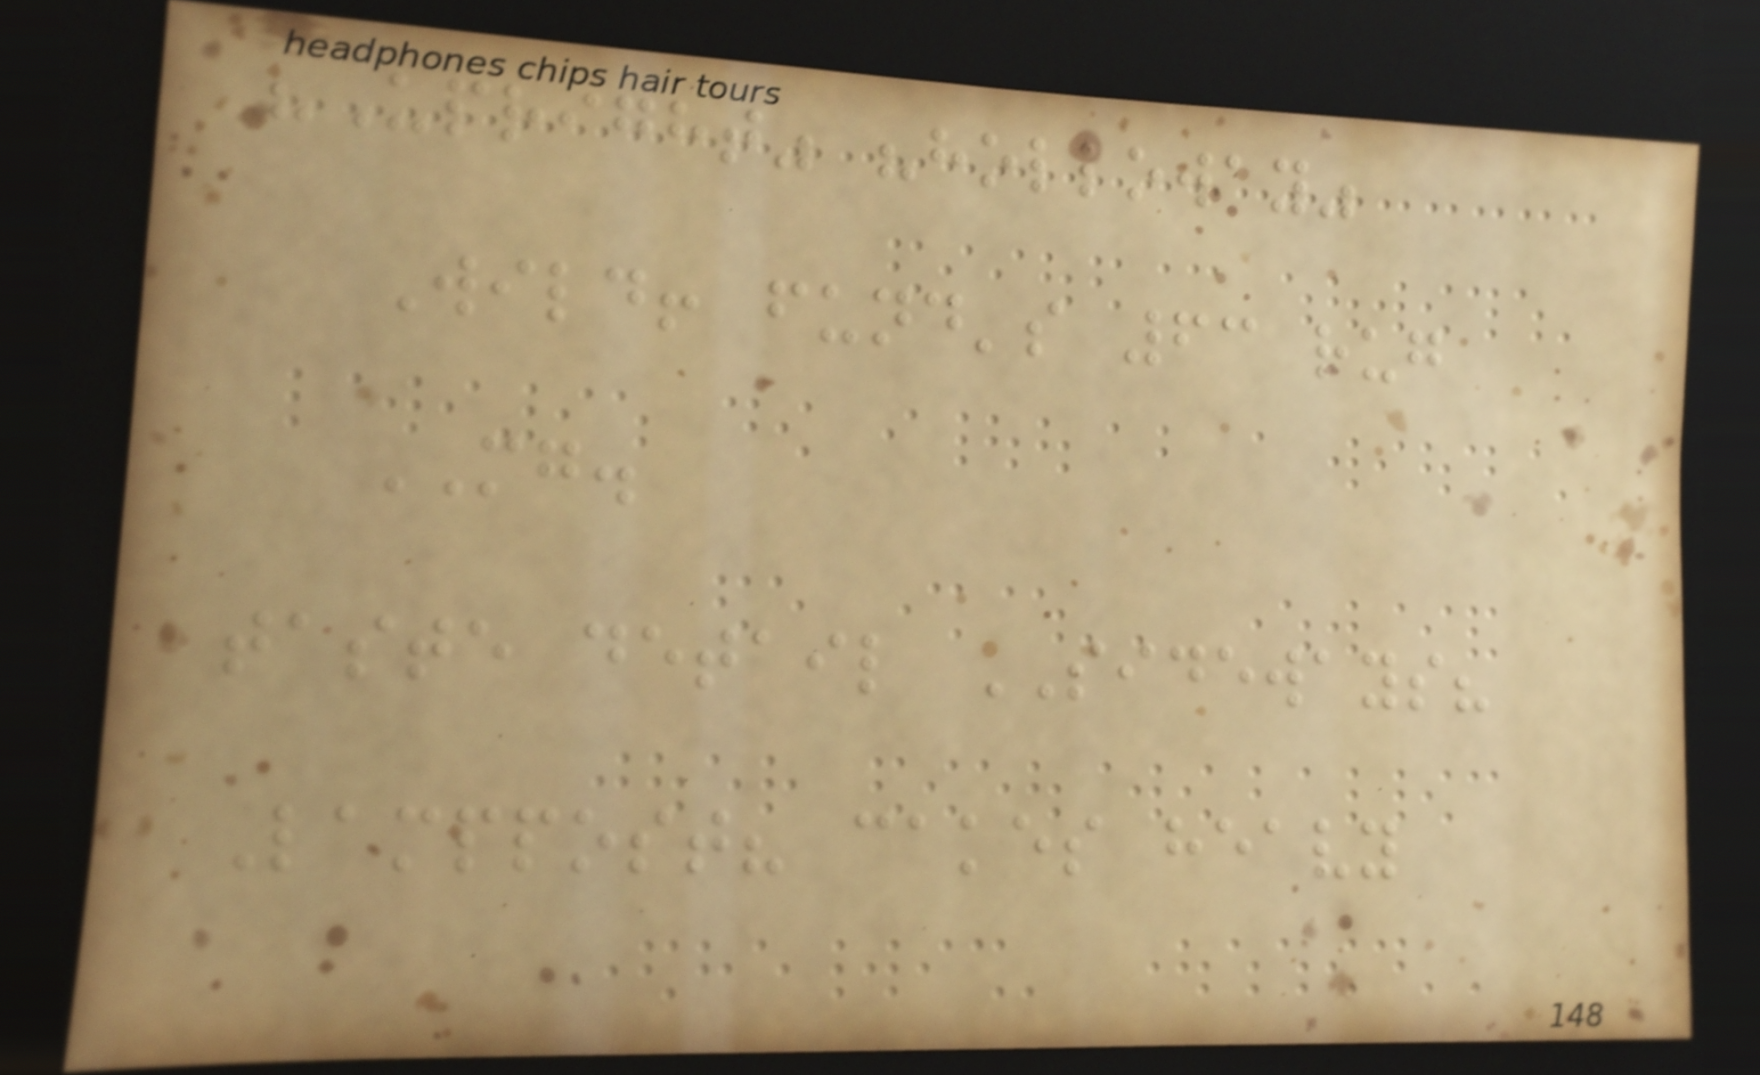"Upright" "holloway"
Wild! fund's 63 rug
MG.
taste detail SIDEWAYS?
Lamppost? cakes heavy
